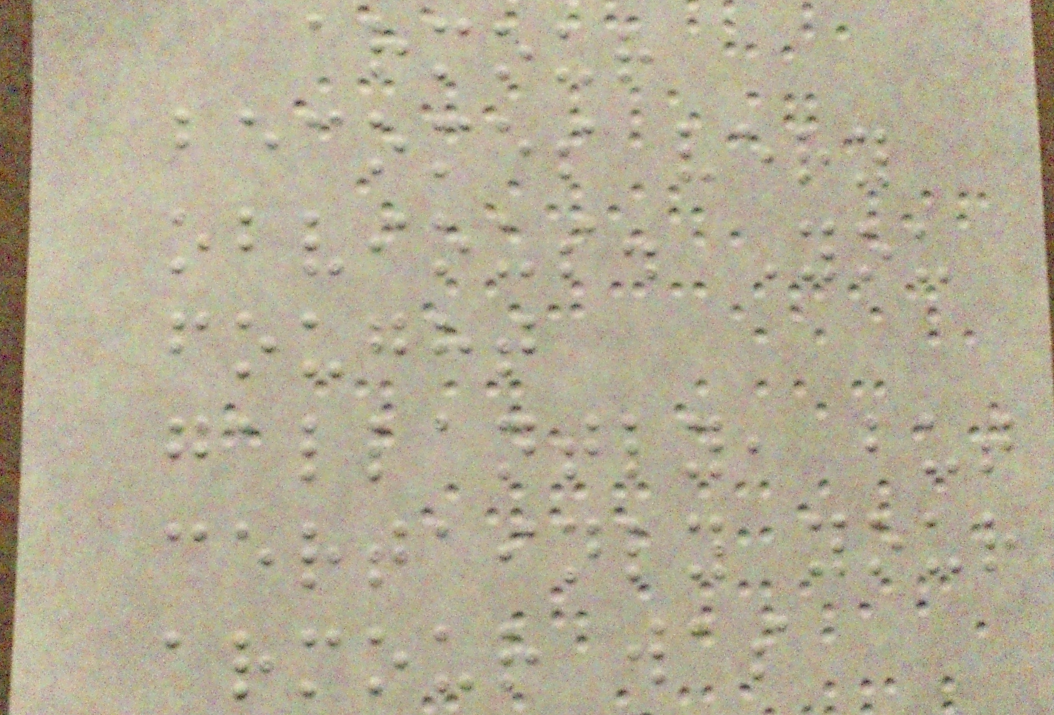armour
becomes very
obvious. You
fought
gallantly, but
certainly your
armour was
